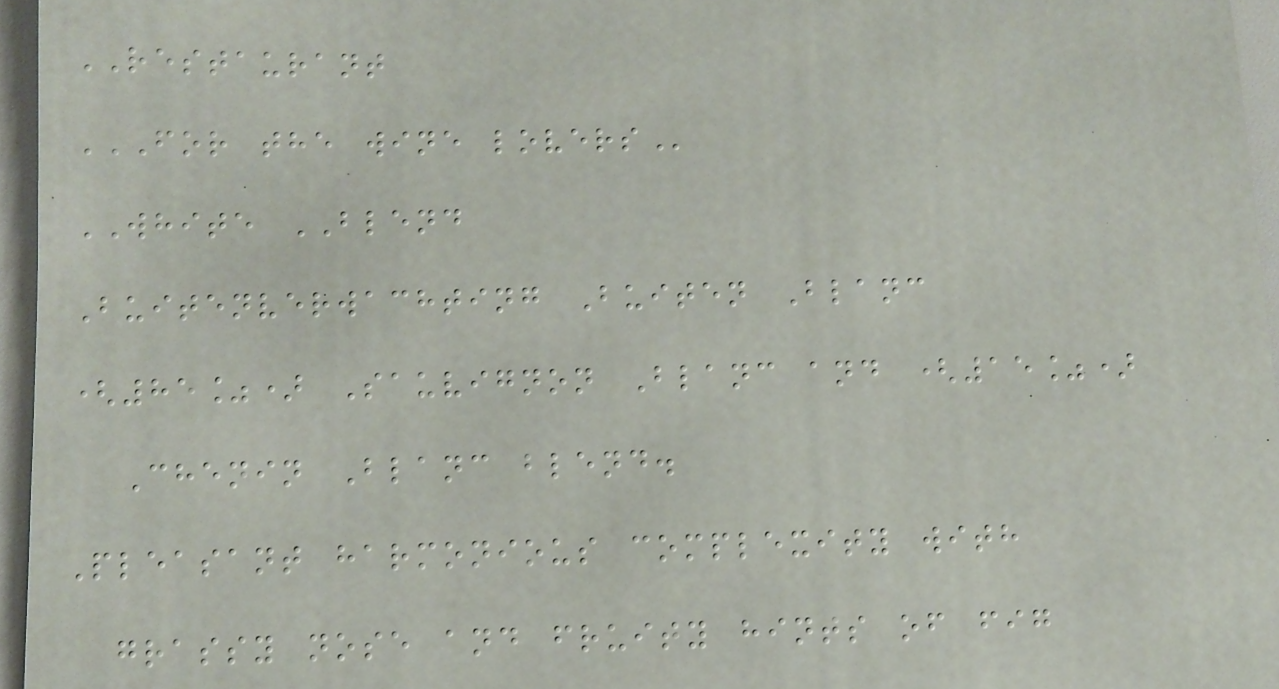RESTAURANT
FOR THE WINE LOVERS
WHITE BLEND
Buitenverwachting Buiten Blanc
(85%) Sauvignon Blanc and (15%)
Chenin Blanc blend.
Pleasant harmonious complexity with
grassy nose and fruity hints of fig
